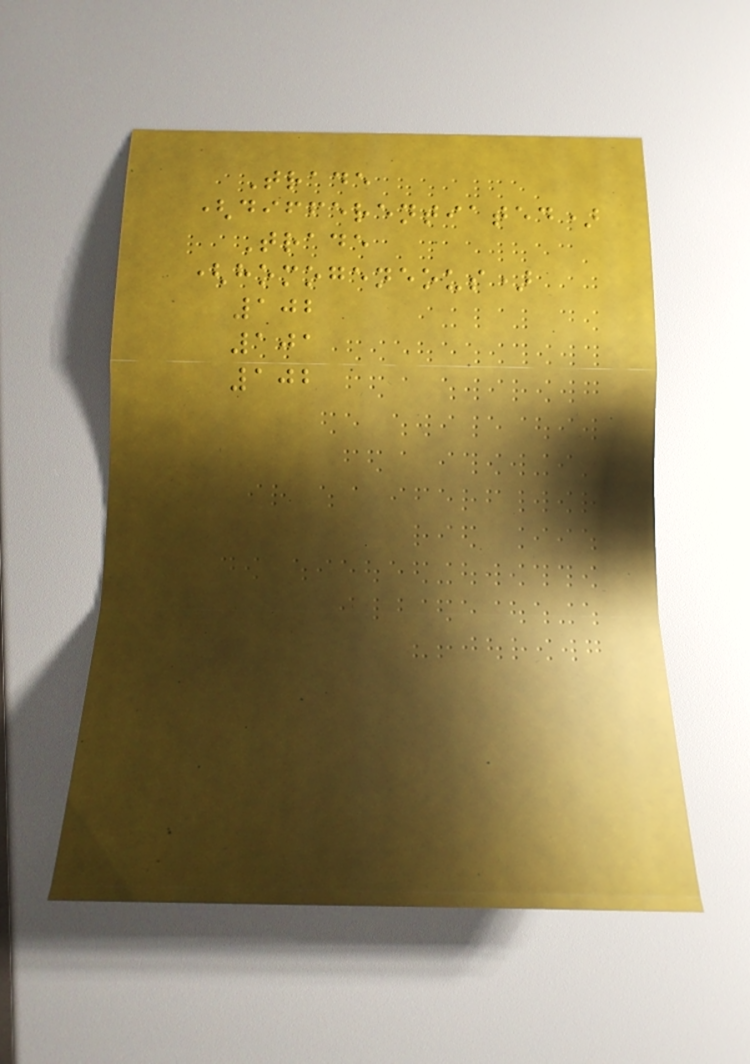Trade
(differentiated)
Trade
(homogeneous)
102
101
102
